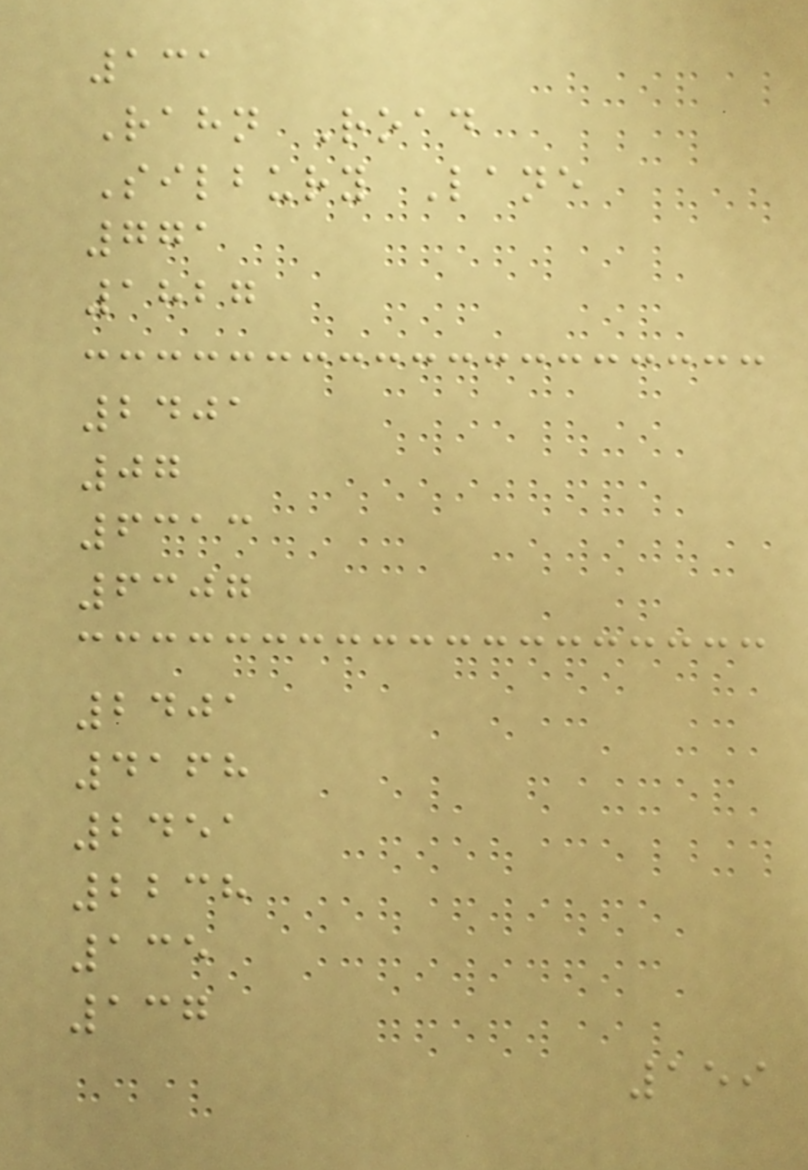131
Rahn Road
Silbury Lane
771
1827
2401
07
6313
6307
2401
4168
2451
2238
135
137
159
